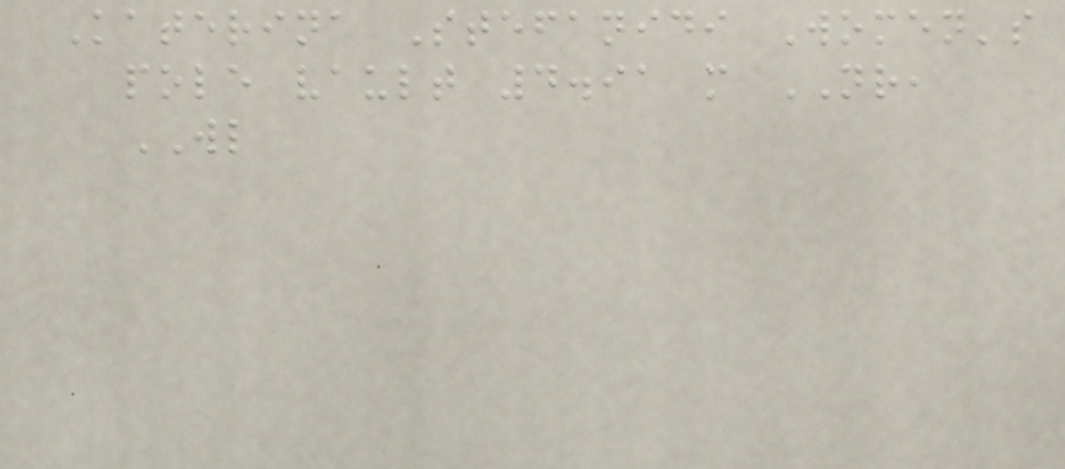Katerina Stefanidi Women's
pole vault 4.91 m NR,
WL
